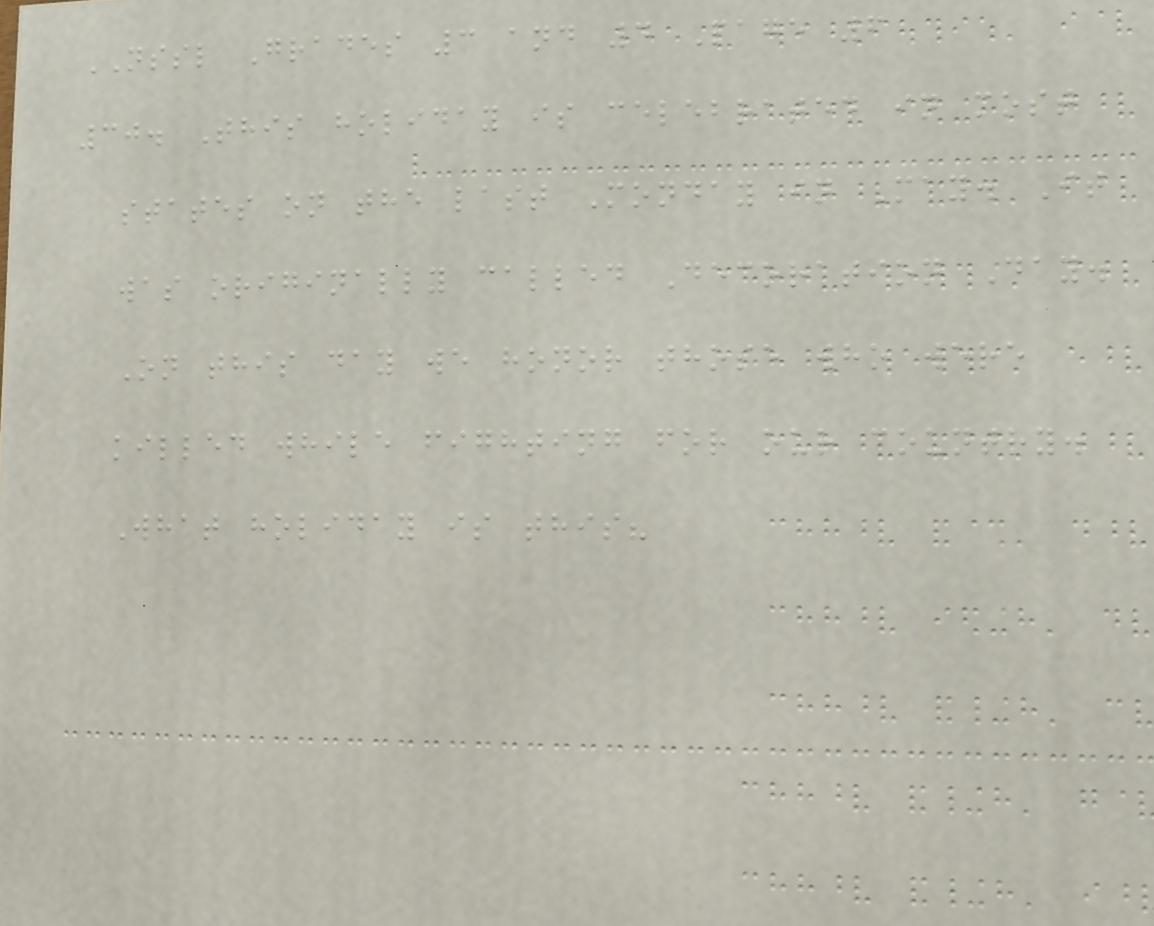NSSL Grades 3 and 4 Page 6
30. This holiday is celebrated in most
states on the last Monday in May. It
was originally called Decoration Day.
On this day we honor those who were
killed while fighting for our country.
What holiday is this?
